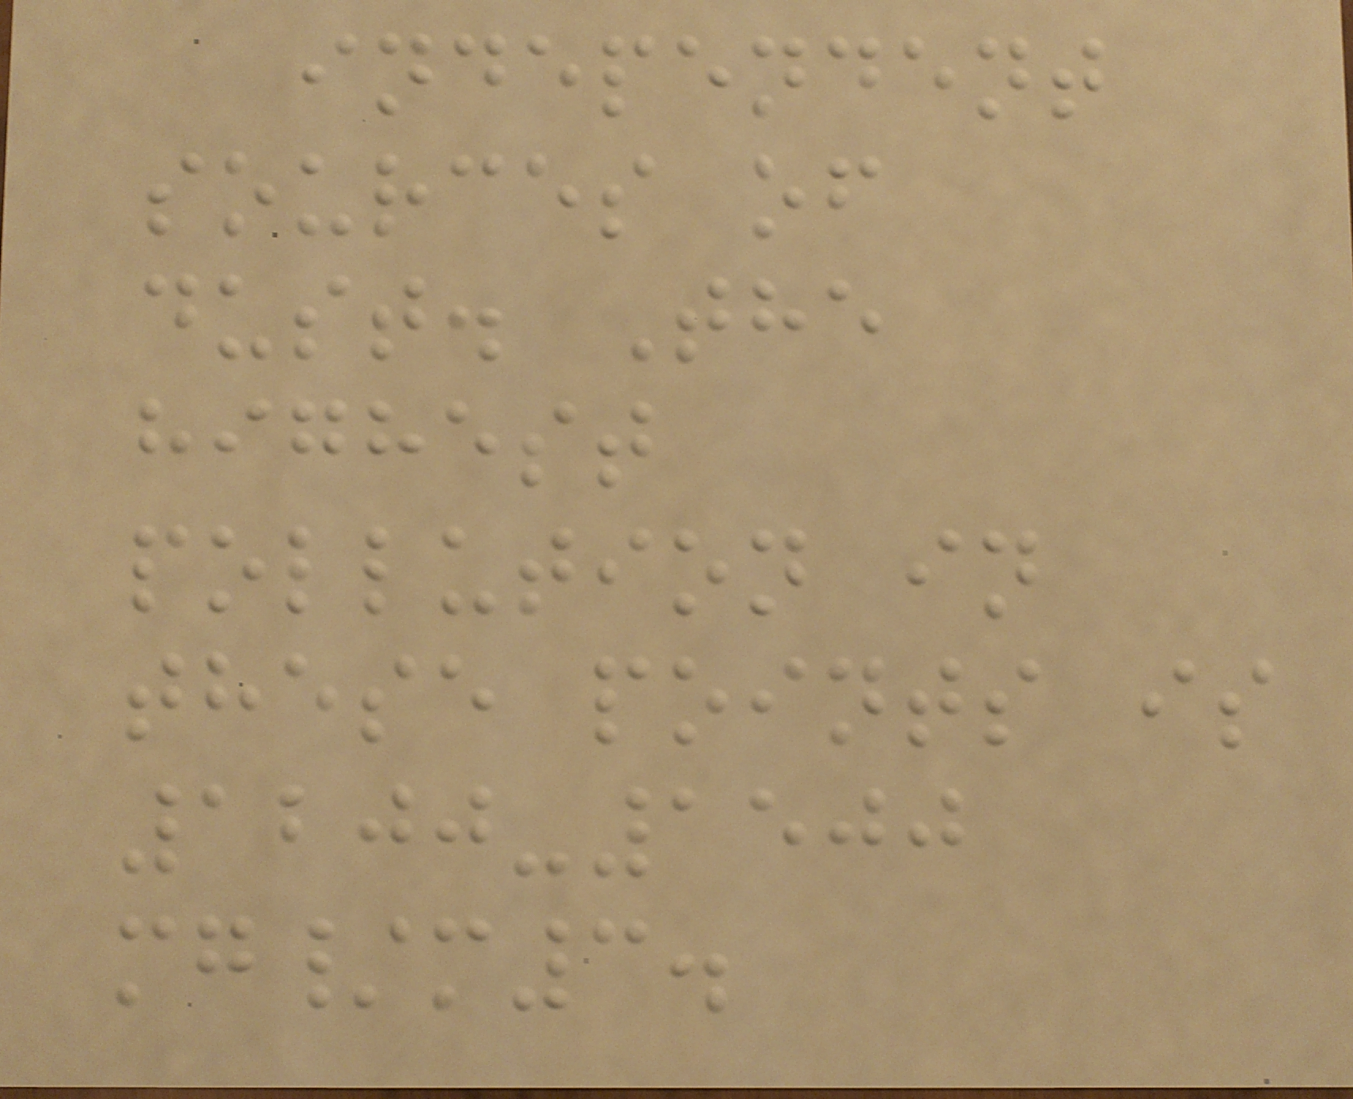independent
sources of
dust. The
highest
pollution in
these points is
1200-1500
mg/m3.
